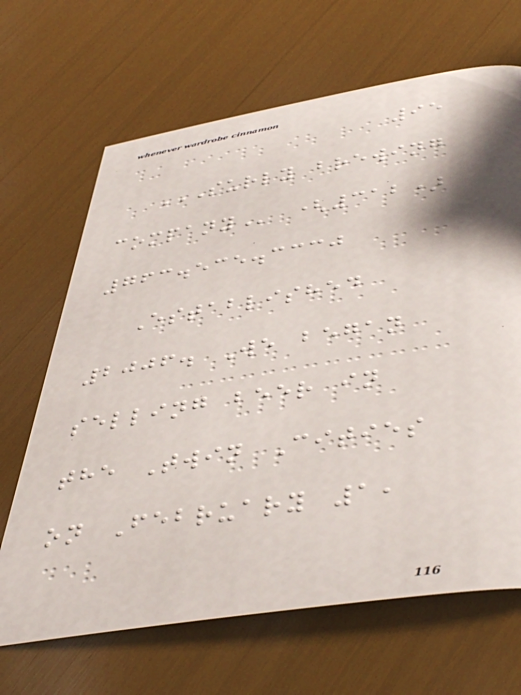95
SURLY BREWING
COMPANY (312)
763.535.3330
Established
2006. We began
selling beer in
the Twin Cities
on February 1,
